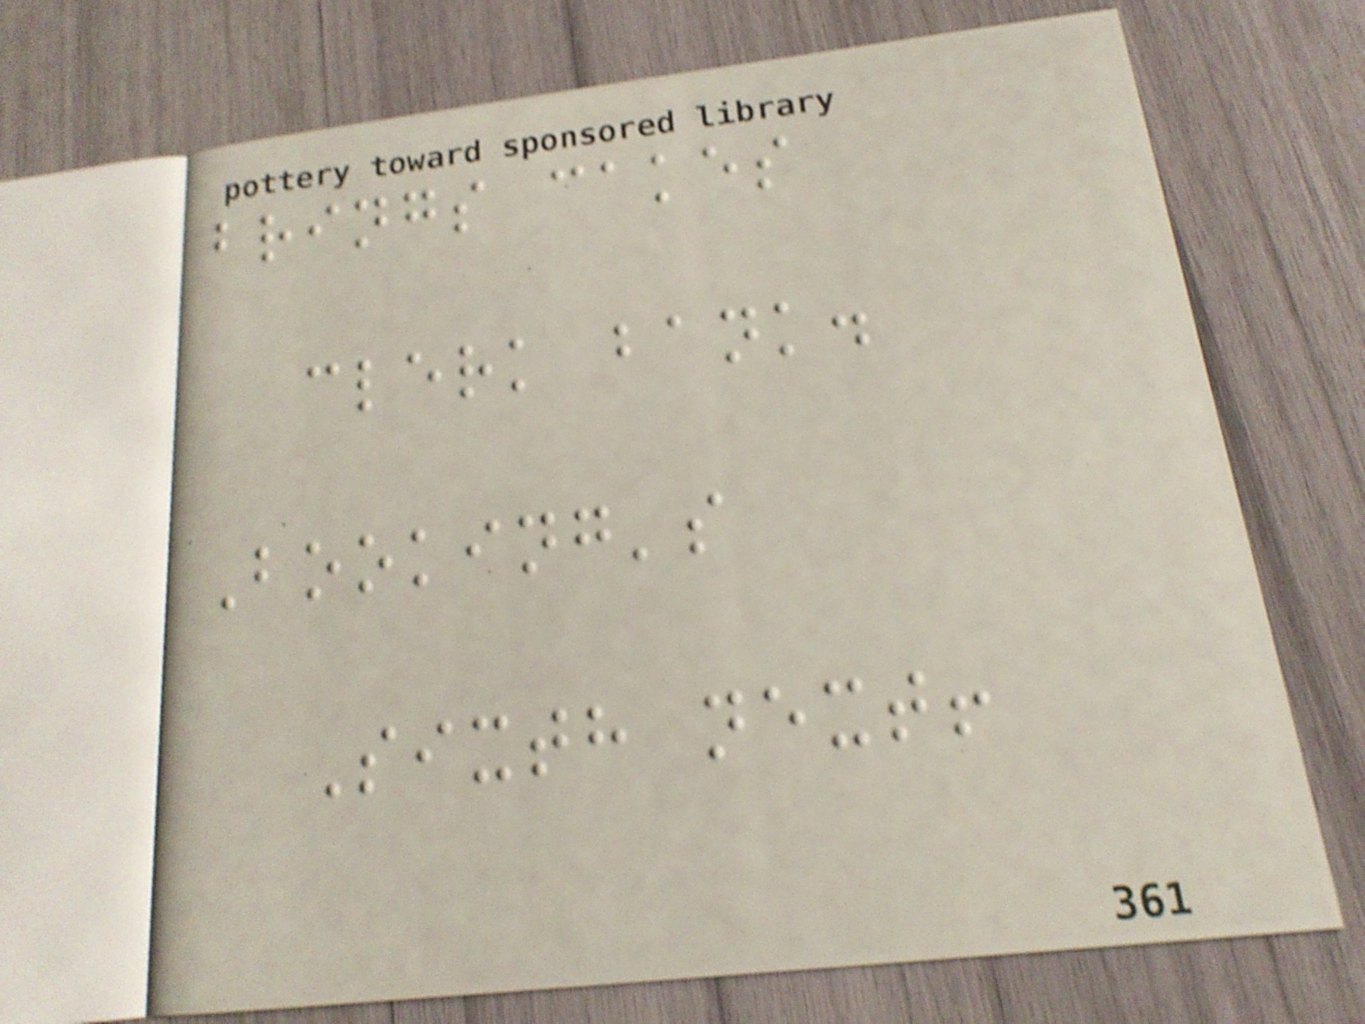brings cakes
clerk bank.
Booking's
Sixth next!
